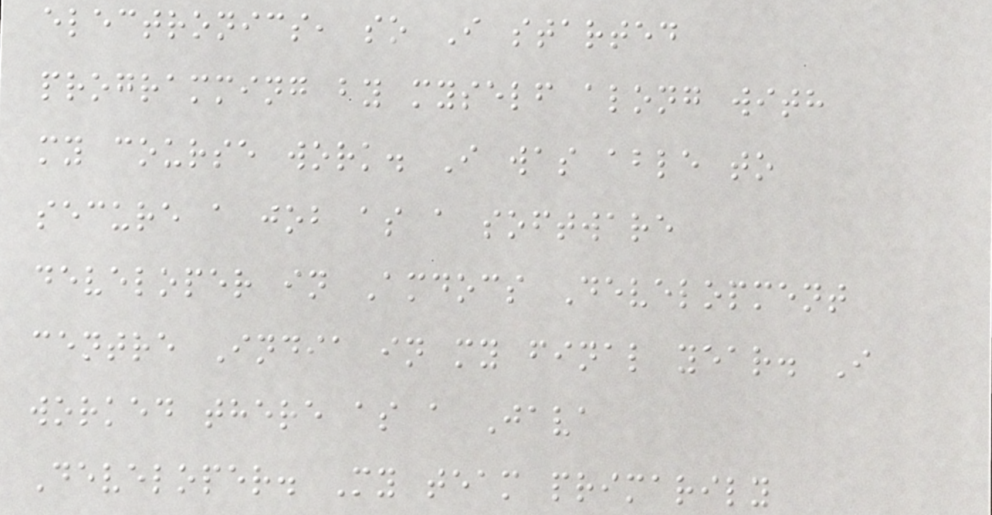electronics, so I started
programming by myself along with
my course work. I was able to
secure a job as a software
developer in Amdocs Development
centre India in my final year. I
worked there as a Java
Developer. My team primarily
